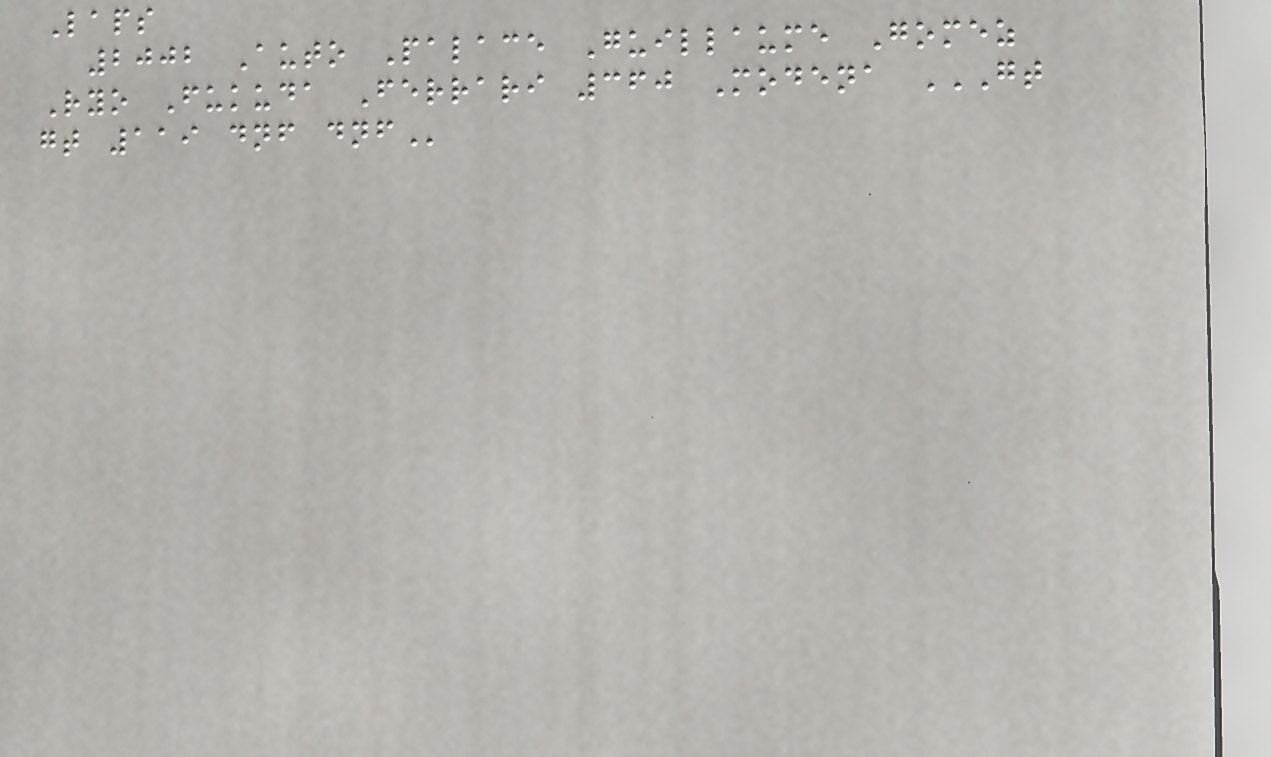Laps
2002 Auto Palace Guillaume Gomez
Ryo Fukuda Ferrari 360 Modena GT
GT 119 DNF DNF
